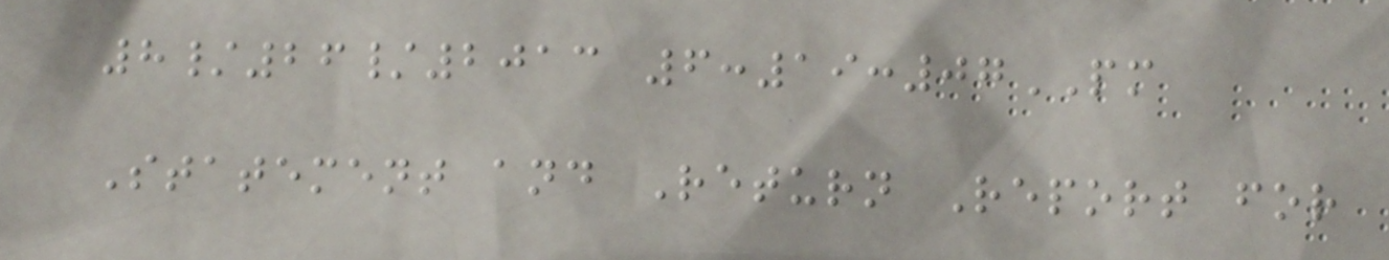8/26/2013 6:19:07PM
Statement and Return Report for
